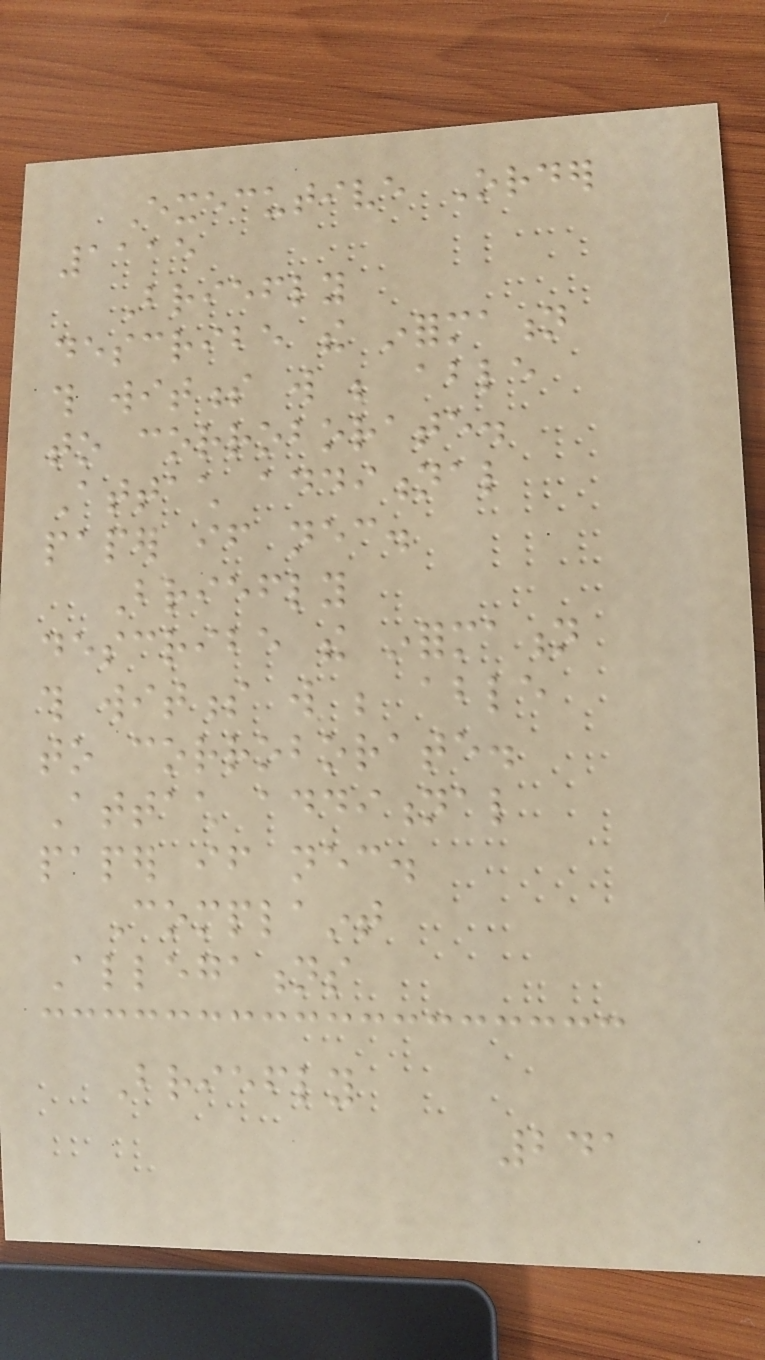Executive Order
1115
Briefly
describe the information
this witness will be able
to corroborate.
Attach additional
paper if necessary.
Briefly
describe the information
this witness will be able
to corroborate.
Attach additional
paper if necessary.
Complaint
Allegations
Briefly
241
